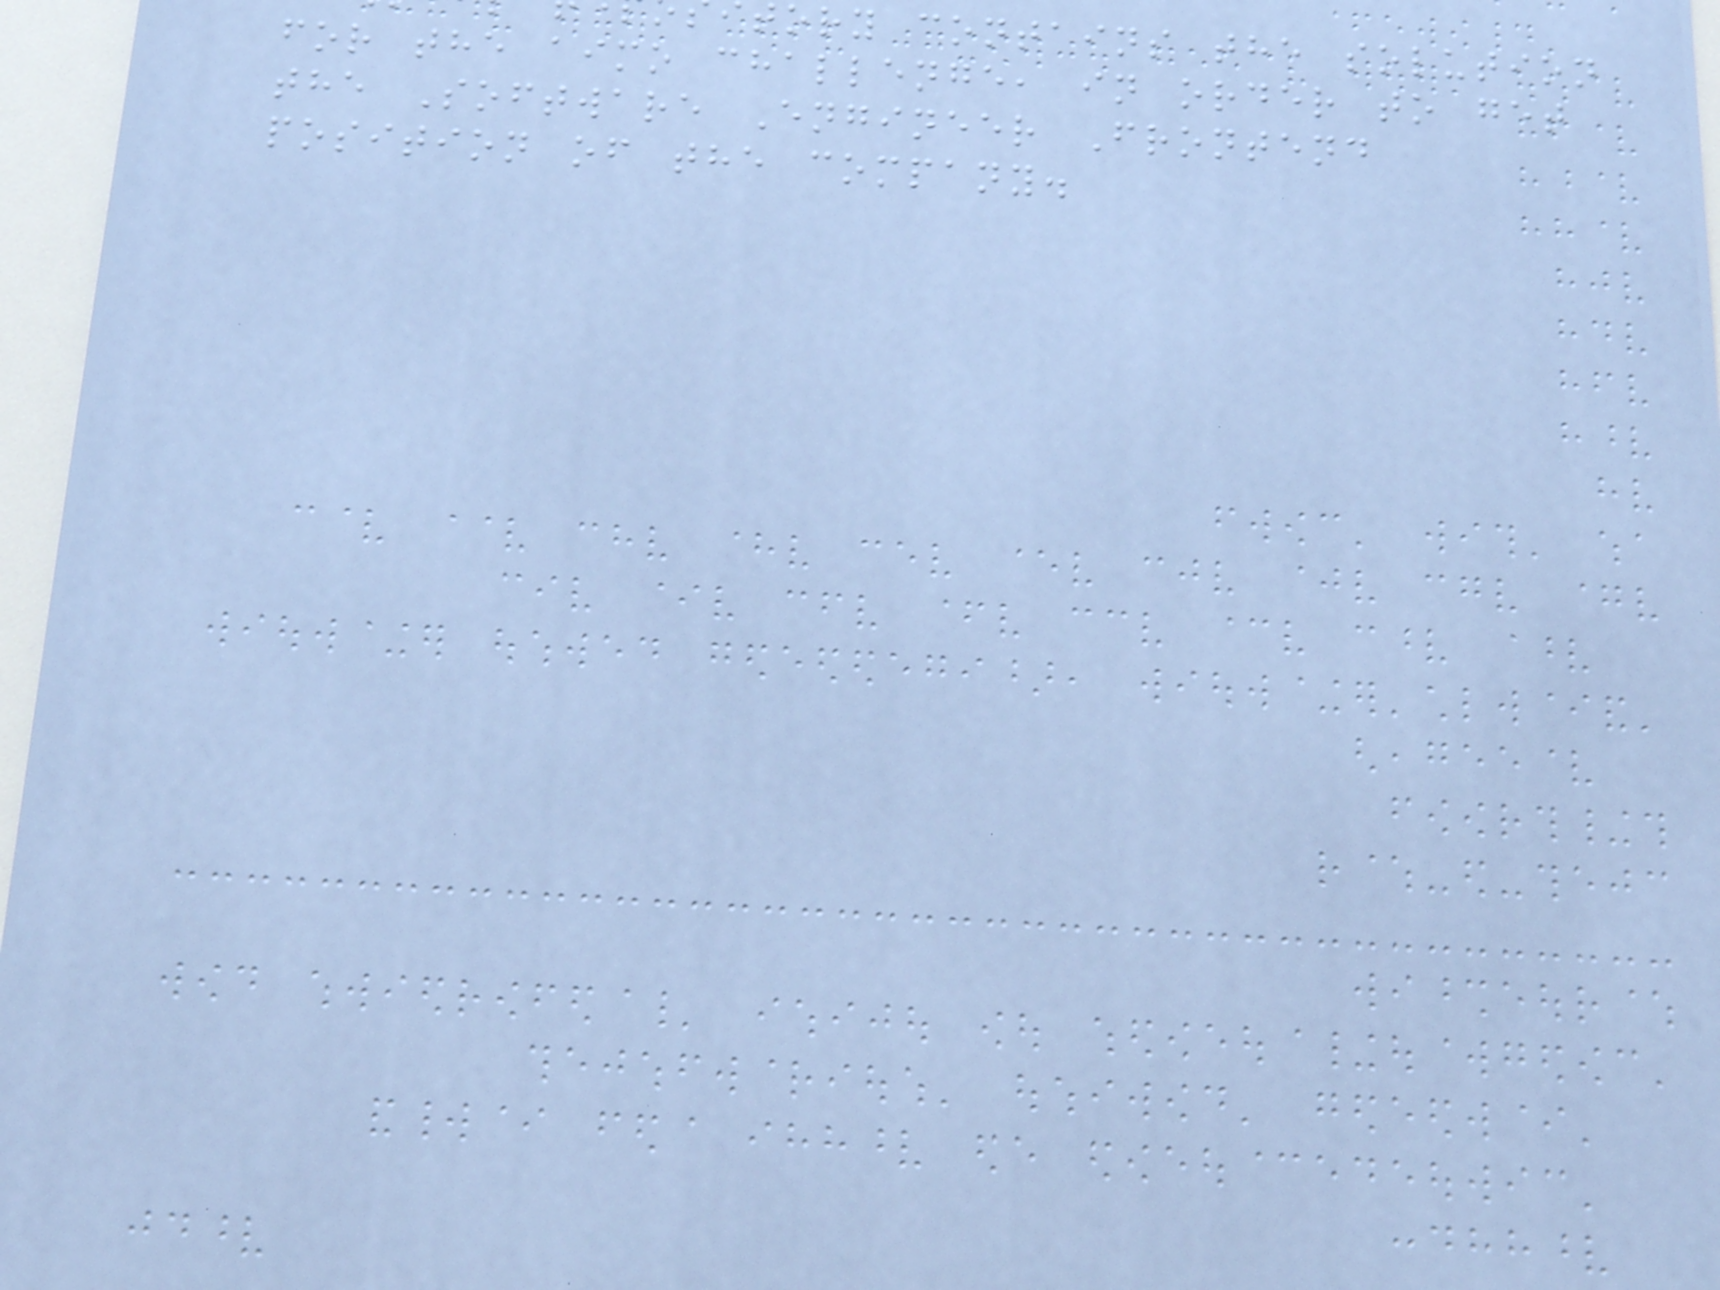tory contains the solution
for the aimo challenge, in order to get
the Software Engineer Frontend
position of the company.
